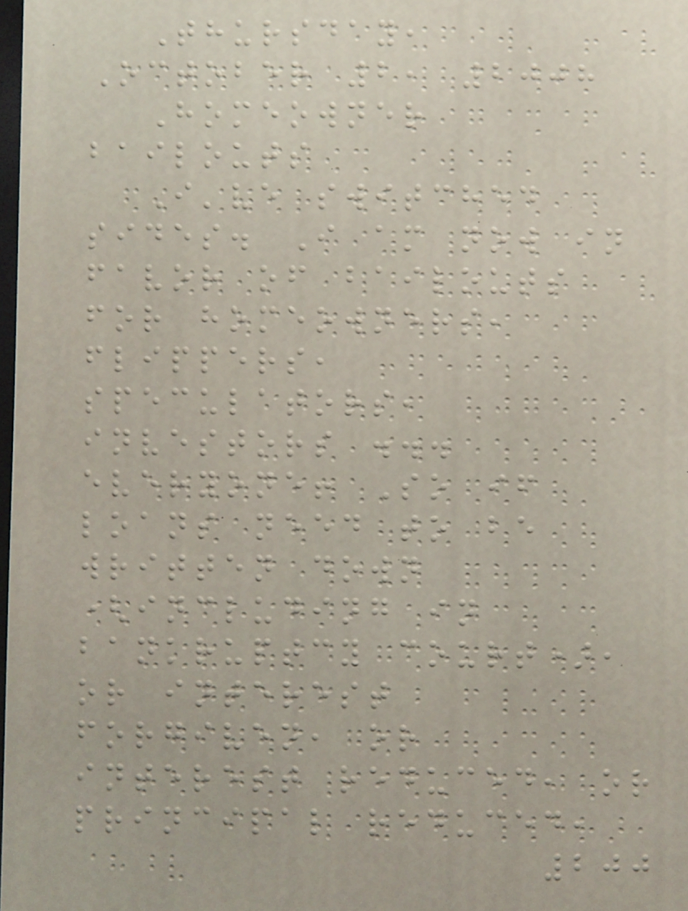Thursday,
October 2, 2008
Homeowner
bailouts
I've switched
sides. I am now in
favor of bailouts
for homeowners,
flippers,
speculators,
investors ...
everyone! So if
loans need to be
written down
(including in
bankruptcy court),
or interest
forgiven, or
interest reduced, or
principal reduced,
200
